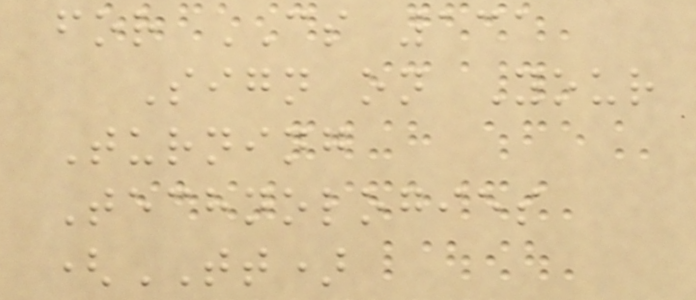for CS 131
Sign on Your
Turning
Technologies
(TT)
